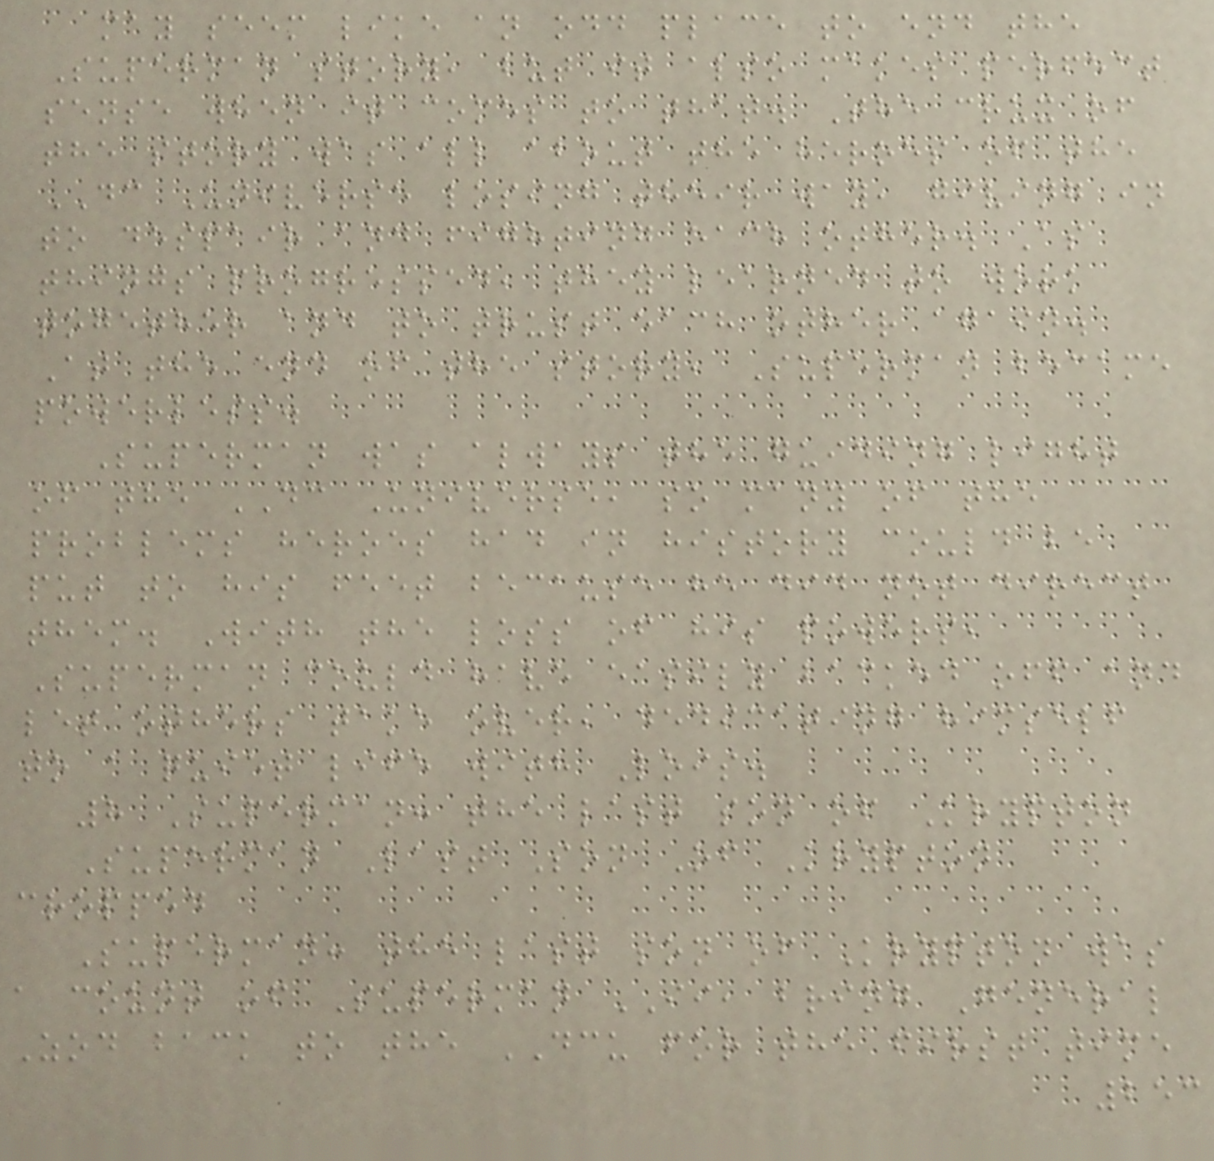may seem like an odd place to end the
Superman story, but it also makes perfect
sense when it comes to that. The crux of
the story was all about the heroes of the
DC Universe losing their way, giving in
to despair and fighting each other. As
things progressed, they learned to work
together and to trust each other again.
At the end of the story, Superman became
powerless.
Superman was always the guiding light
of the DC Universe, so many of the
problems heroes had in history could be
put to his feet because he did not direct
them. With the loss of his powers,
Superman could have easily backed off and
let others take over, dedicating himself
to a quiet life with Lois.
8 Superman: the last son of Krypton
Superman Last Son Of Krypton
cropped
Superman: the last son of Krypton was
a count of Superman II, bring General
Zod back to the DCU for the first time
253
